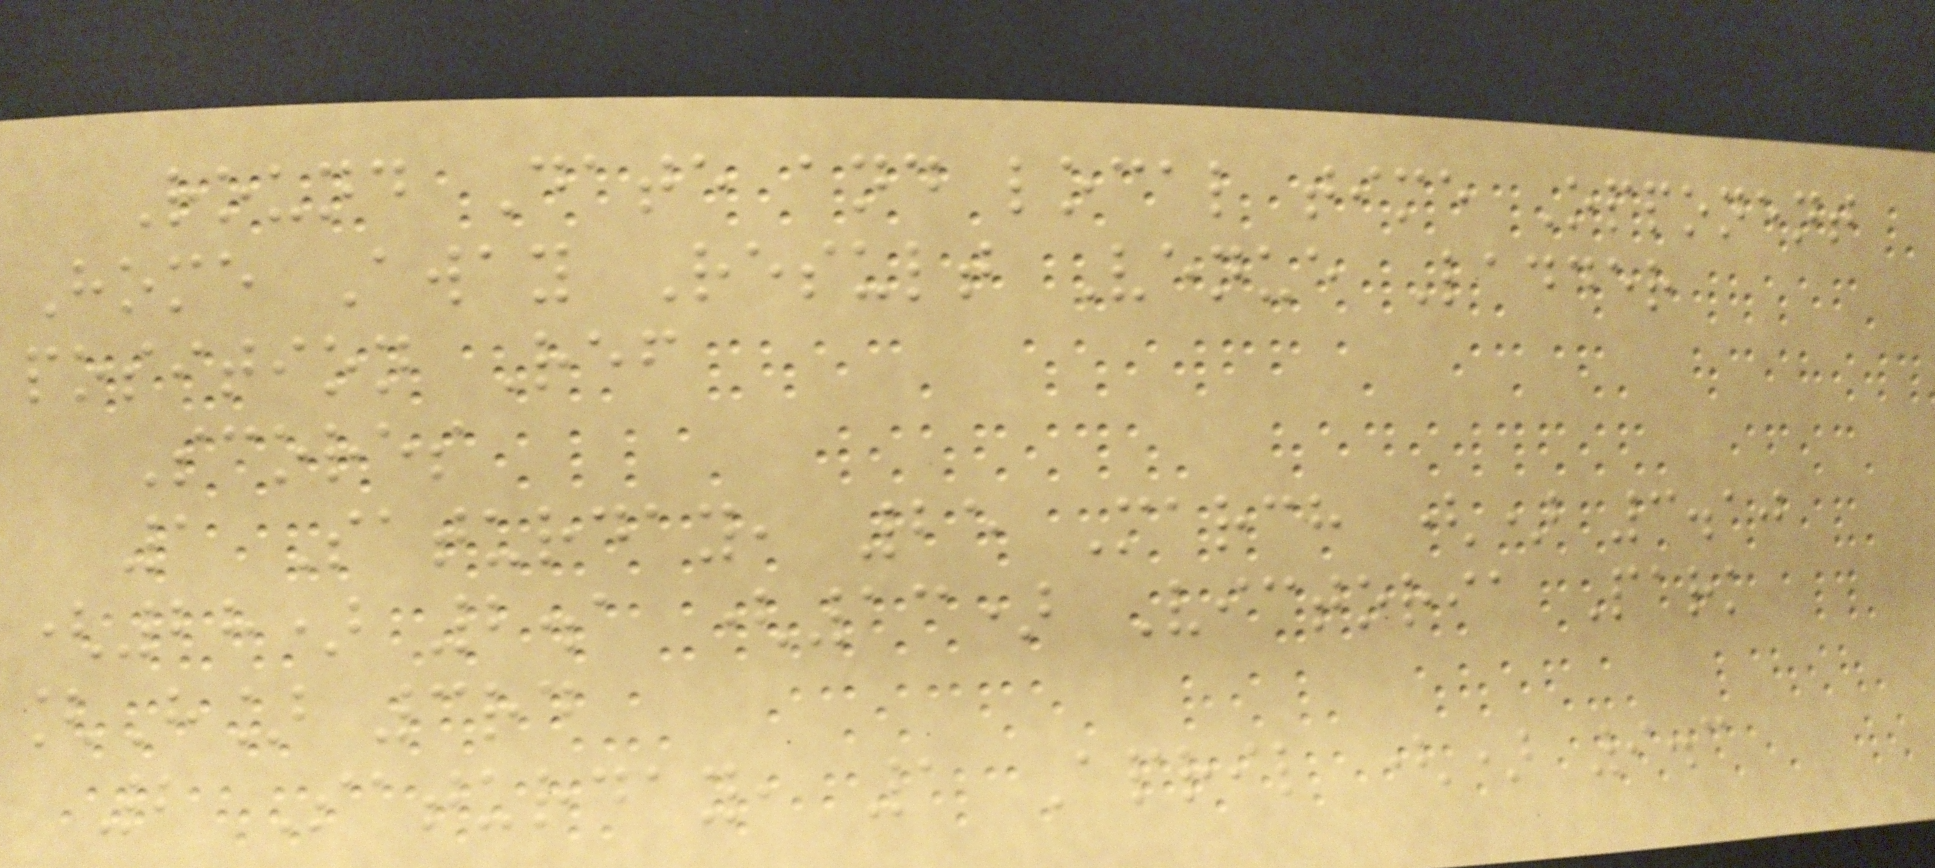Round Date and local time Opponent
Home Away Result Venue Ladder
position Ref
Scores
1 Saturday, 25 March () 3.10
(28) 2.1 (13) Victoria Park
[H] 3rd
2 Saturday, 1 April () 9.3
